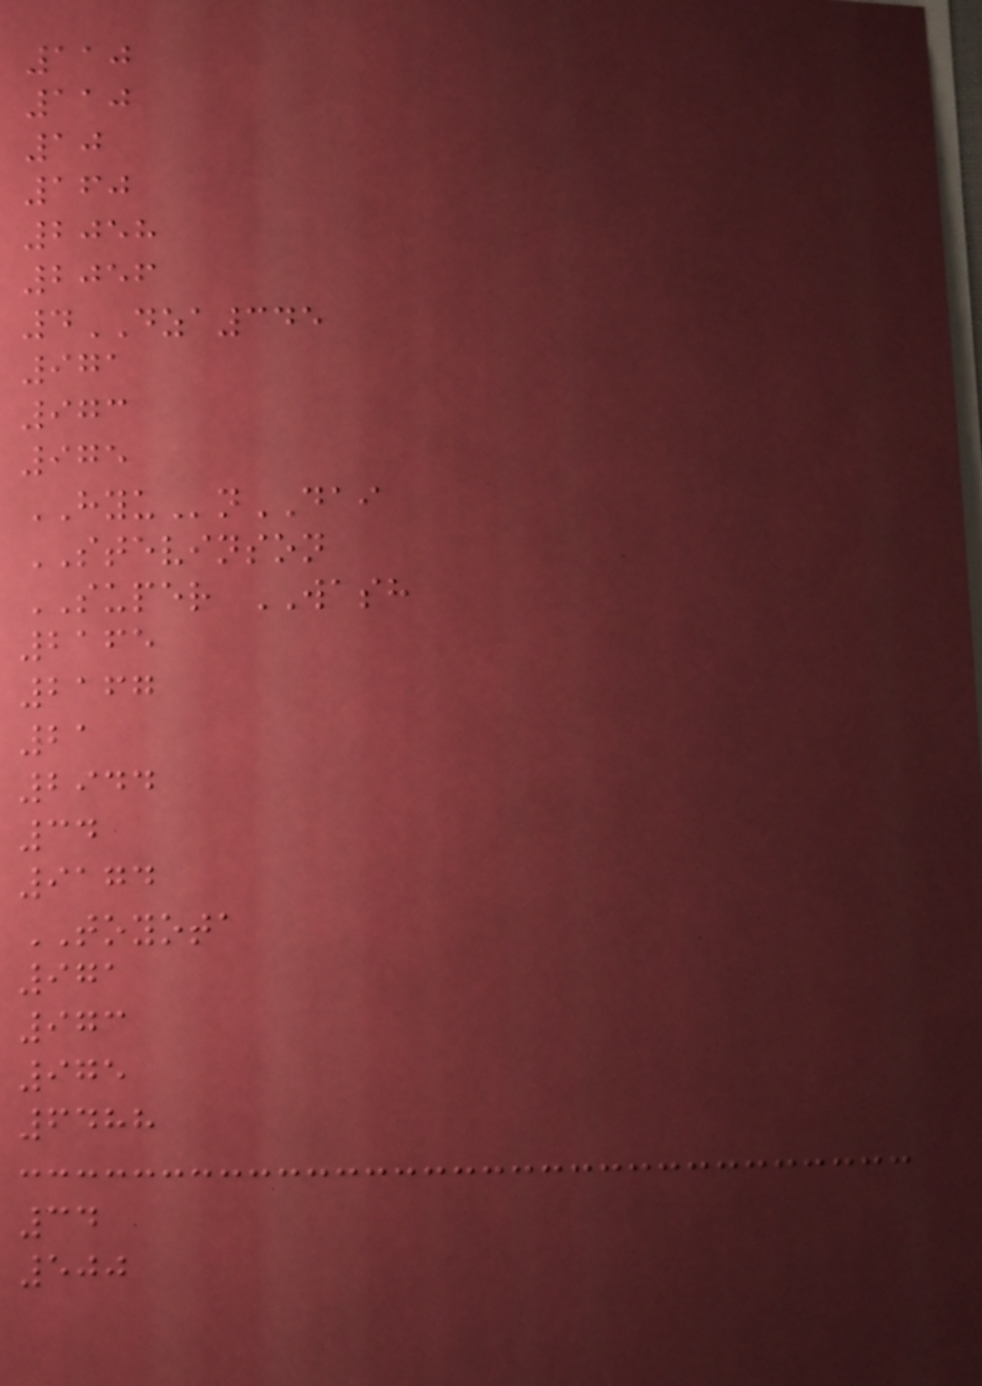110
110
10
160
2058
2056
4DZA345
971
973
975
HYUnDAI
STEVINSON
SUPER WASH
2165
2167
21
2944
34
9174
TOYOTA
971
973
975
6488
34
500
